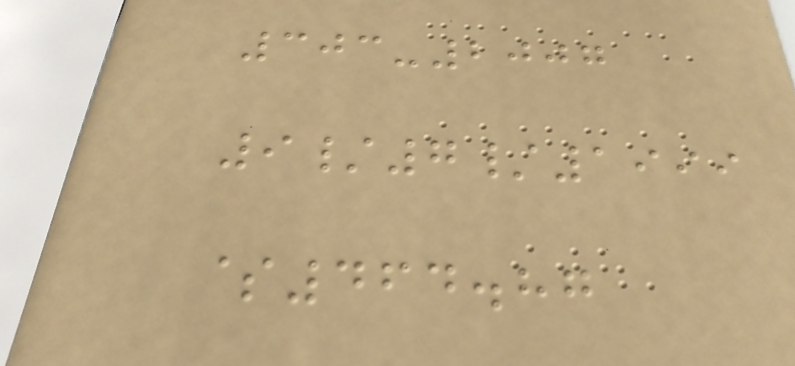303-2007
9/7/1999
$464.87
